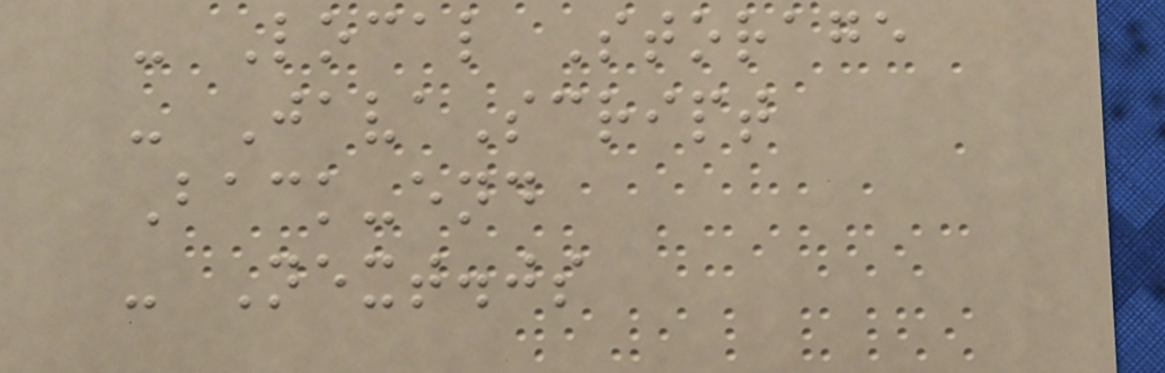- Local Storage
- JavaScript
Back-end
- Next.js
